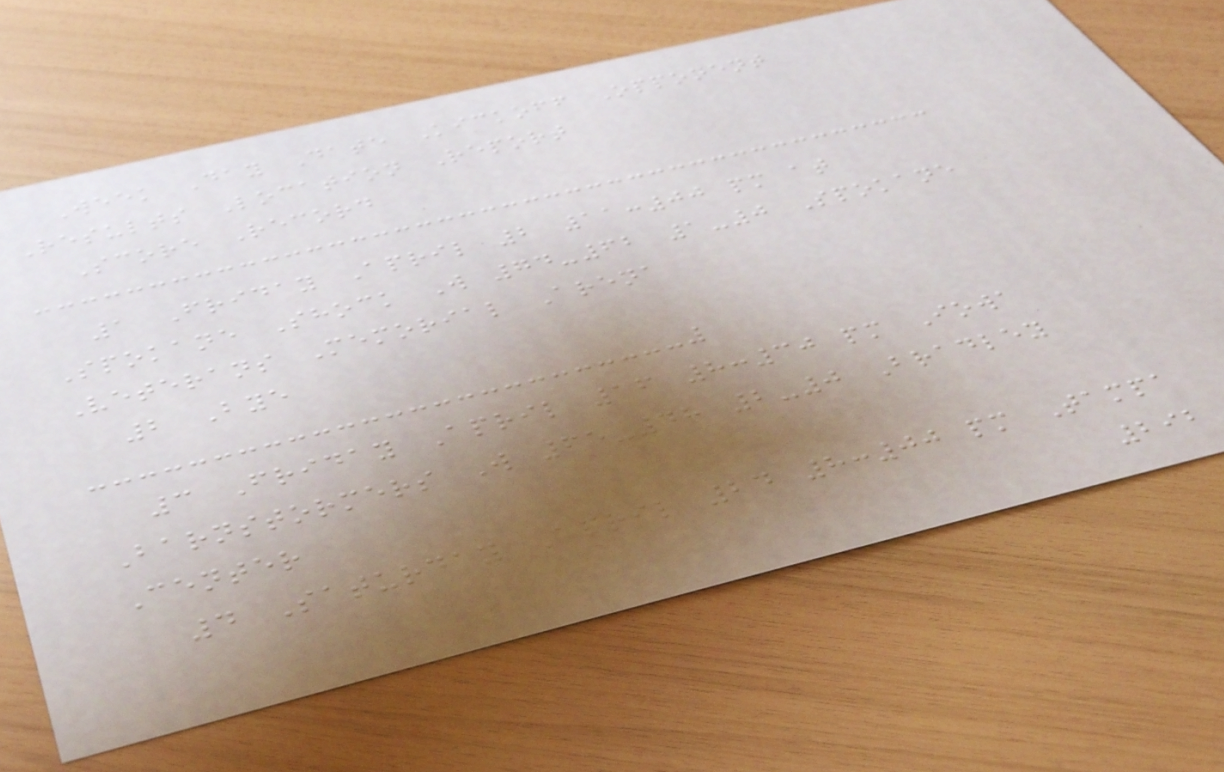Week Day Date Kickoff Opponent
Results Location Report
Score Record
1 Friday April 2 11:00 pm at
Spokane Shock W 74-62 1-0 Spokane
Veterans Memorial Arena
2 Bye
3 Friday April 16 8:30 pm Iowa
Barnstormers W 65-48 2-0 Bradley
Center
4 Saturday April 24 8:00 pm Tampa
292
